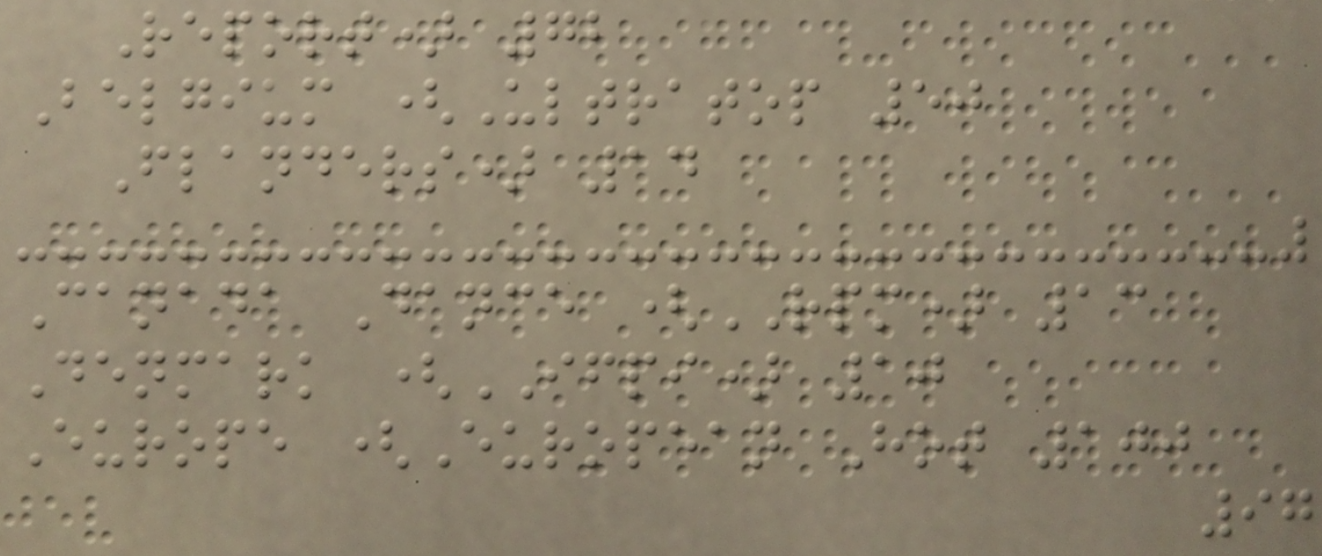Report) 72
Belgium (Ultratop 50
Flanders) 14
Canada Dance (RPM) 13
Denmark (IFPI) 10
Europe (European Hot 100
97
